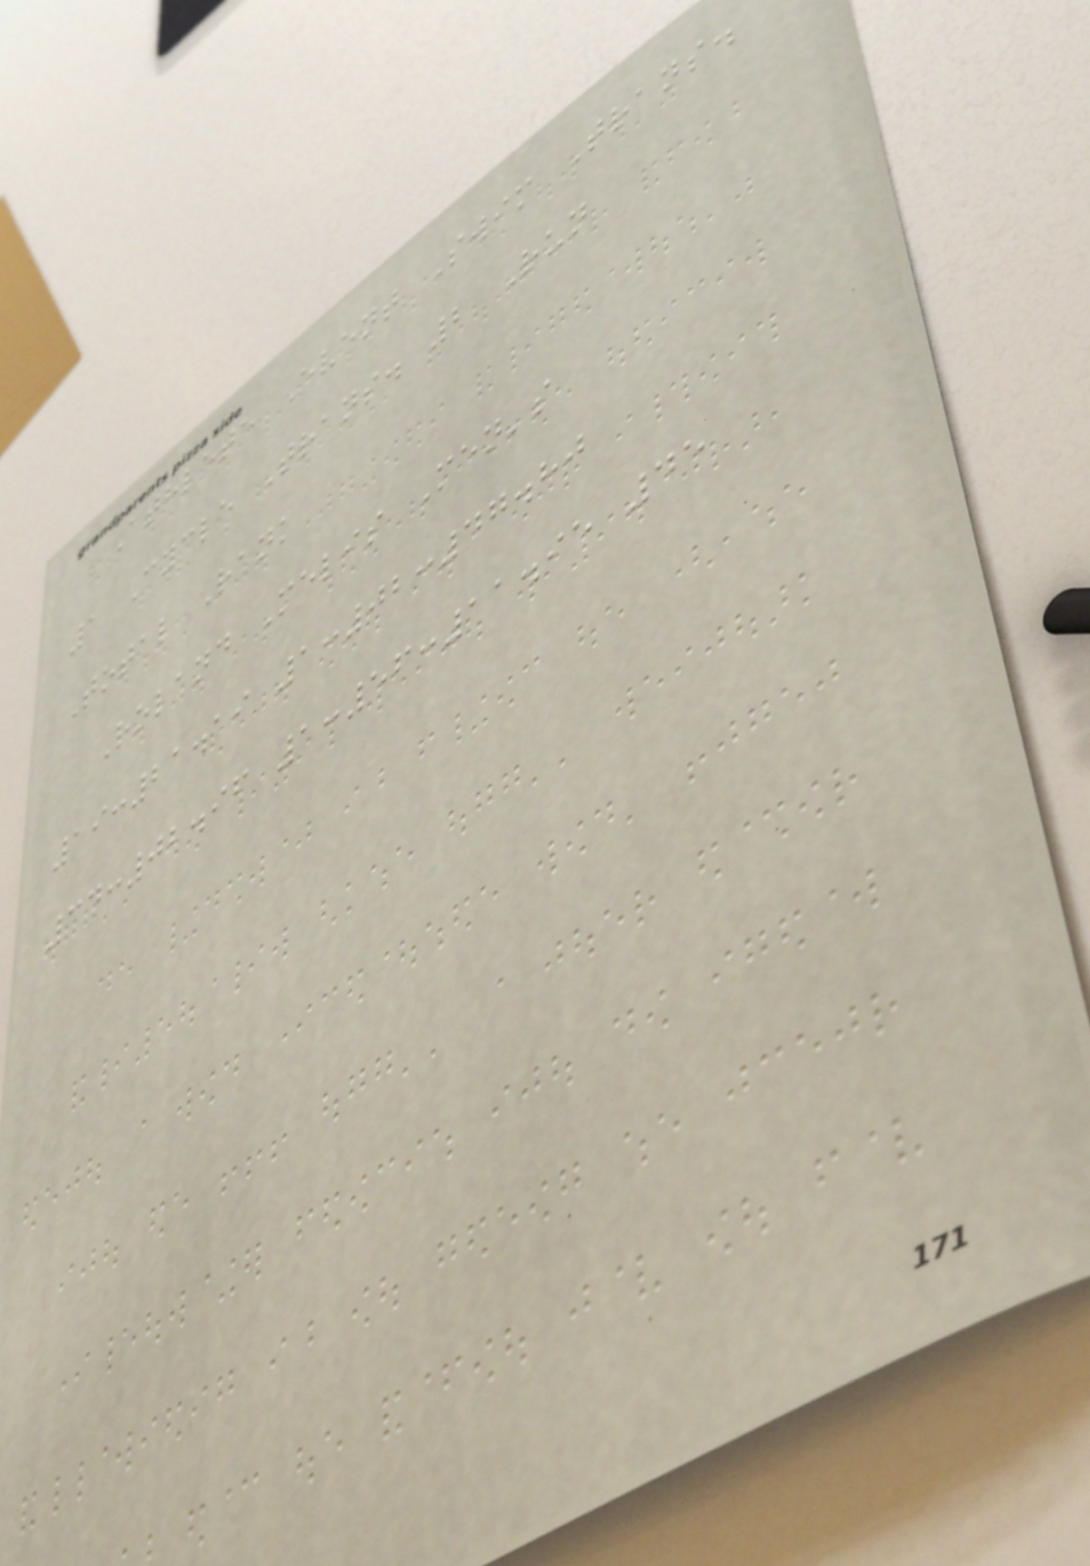Athlete Event Swim Trans.
1 Cycle Trans. 2 Run
Total Rank
Roland Melis Men's
19:21.19 1:02:47.80
34:02.96 1:56:11.95 45
